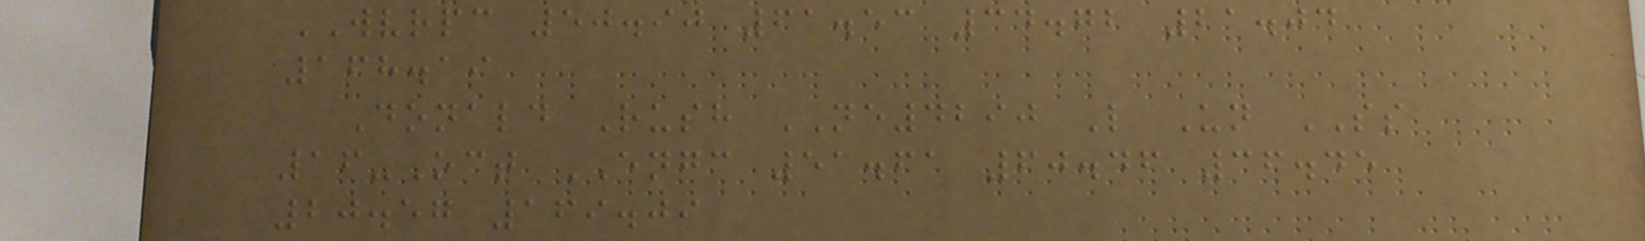WVRPC 50.90 61.53 34.72 21.04
168.19
Donald Rush NE4290 L Un SS
16-Oct ENGC 51.61 60.46 36.45
20.57 169.09
